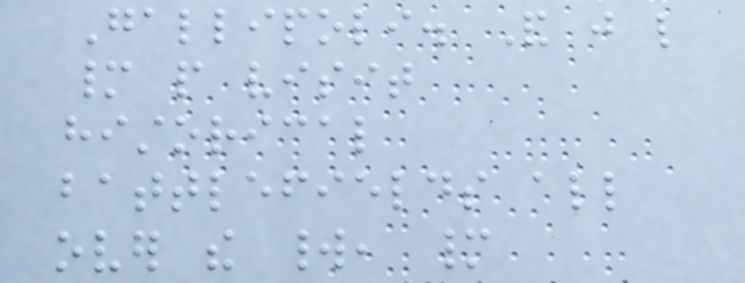Gallipoli. And just like
many people visit
historical
battlefields all
over the world, many
